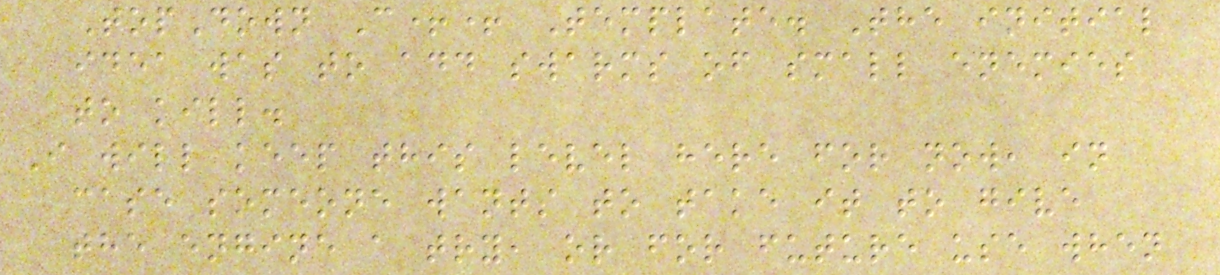TopDown C++ Template. The initial
idea was to add swarms of small enemies
to kill.
I will keep this level here for now, in
case someone wants to take it to give
the engine a try, or for future use when
